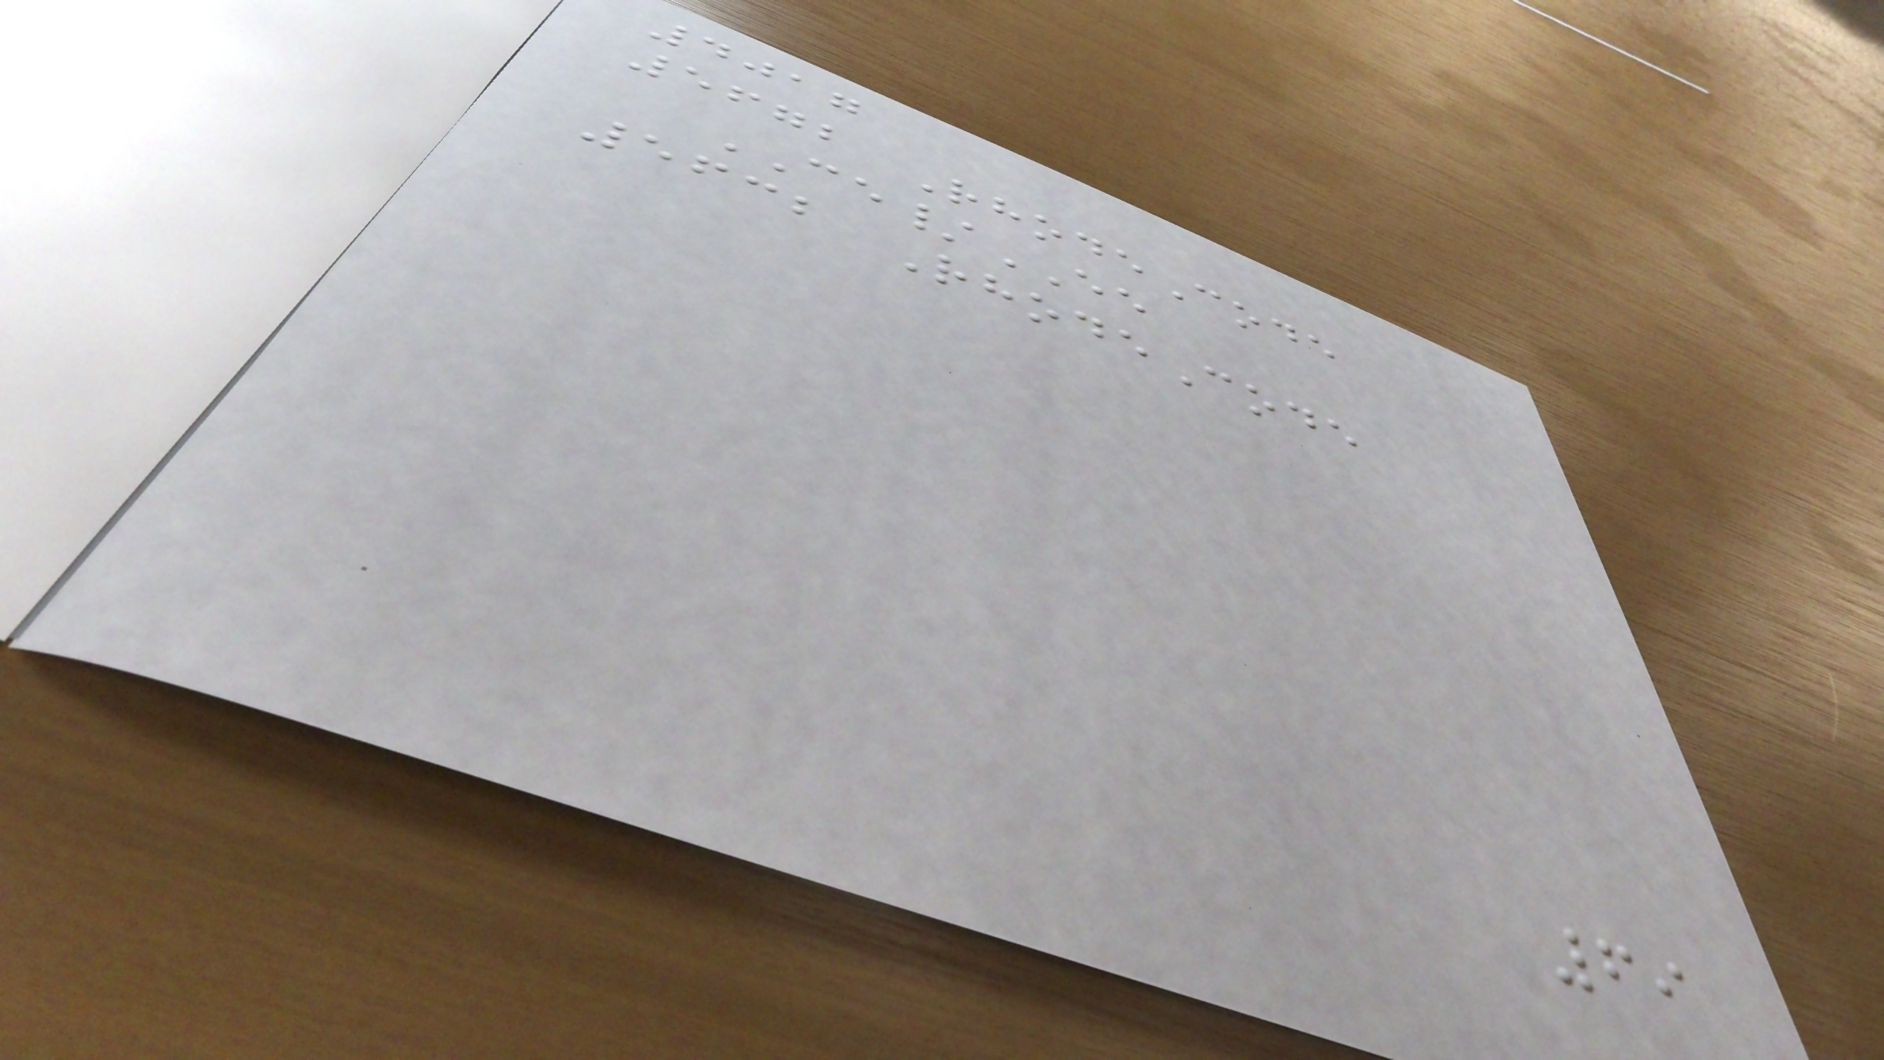4017
5672 RhodeCode
CE/EE
5632 RhodeCode
69
